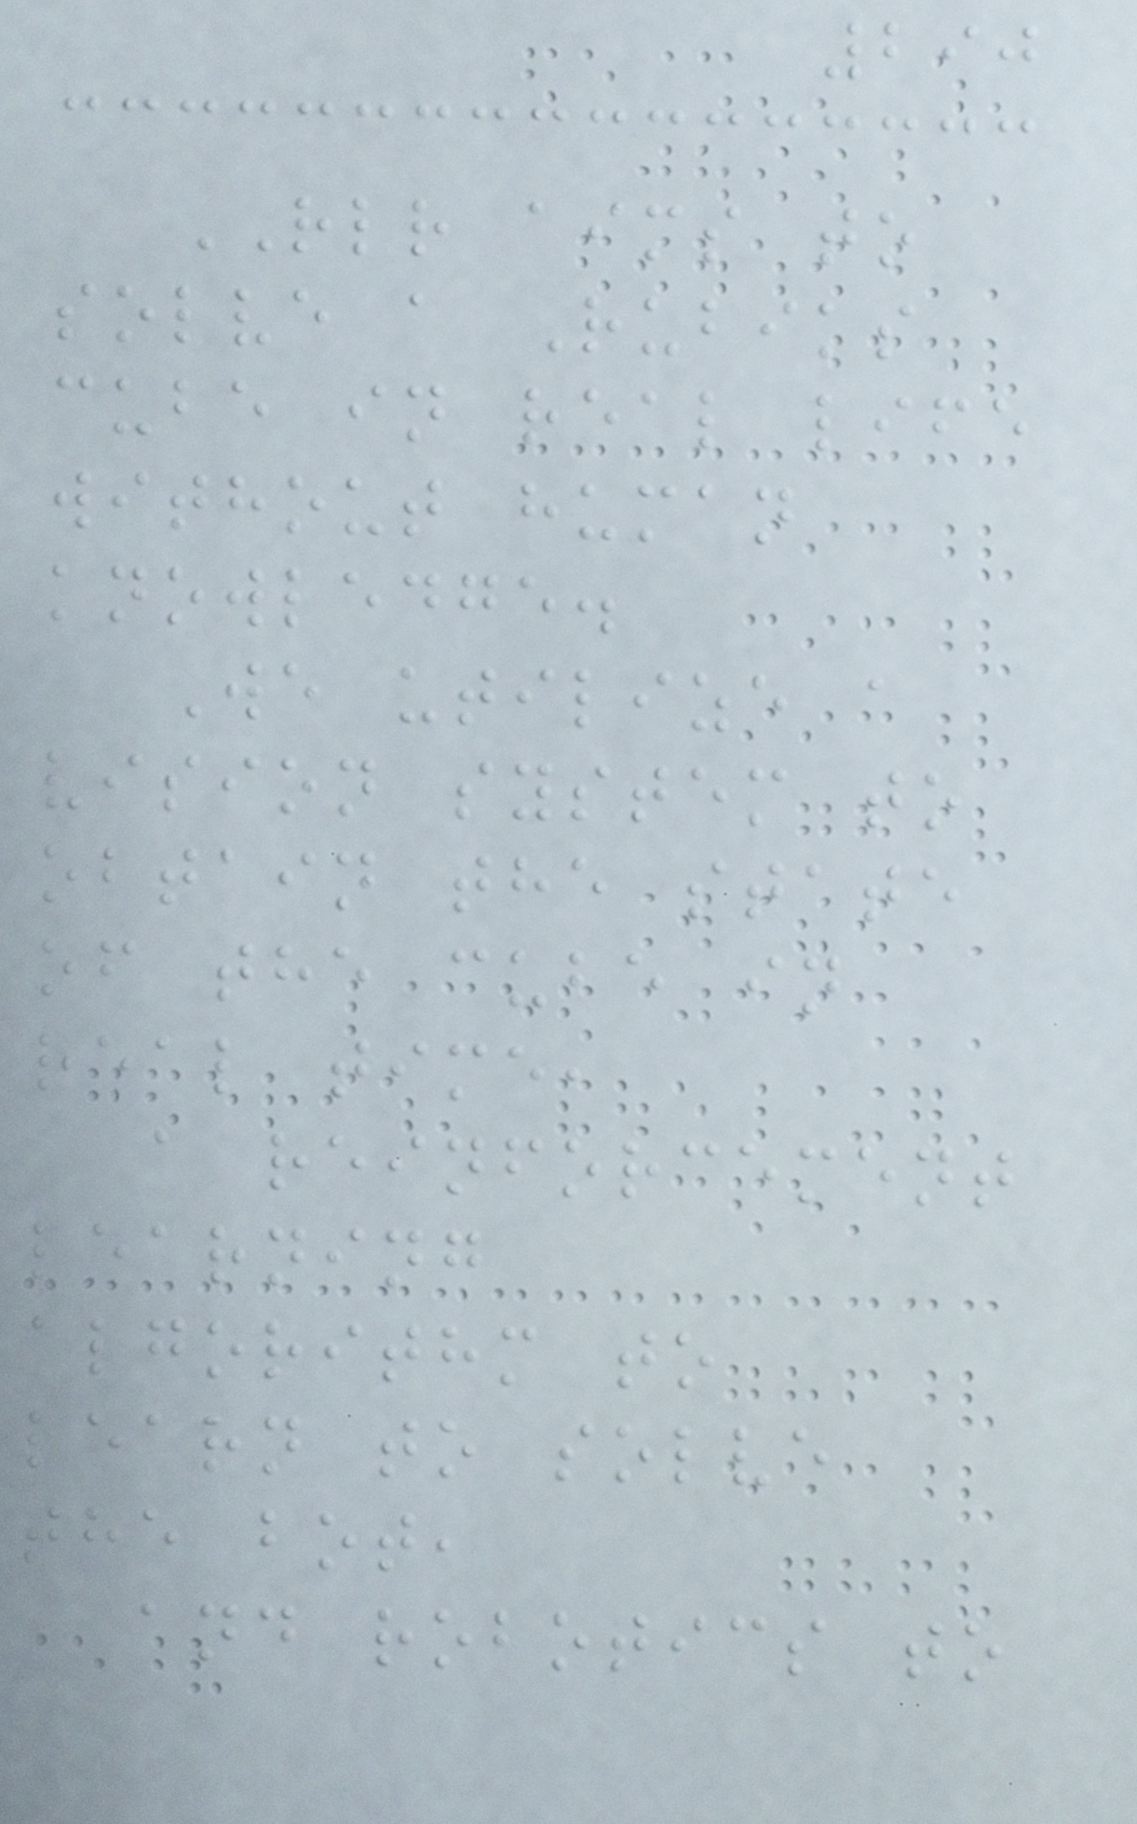290
RLR aims to
solve a Rubiks
cube in real life
without human
knowledge.
We utilize a
vision system to
obtain the state
of the cube in
real time,
a reinforcement
learning
algorithm to
learn to solve
the bot,
and robotics to
